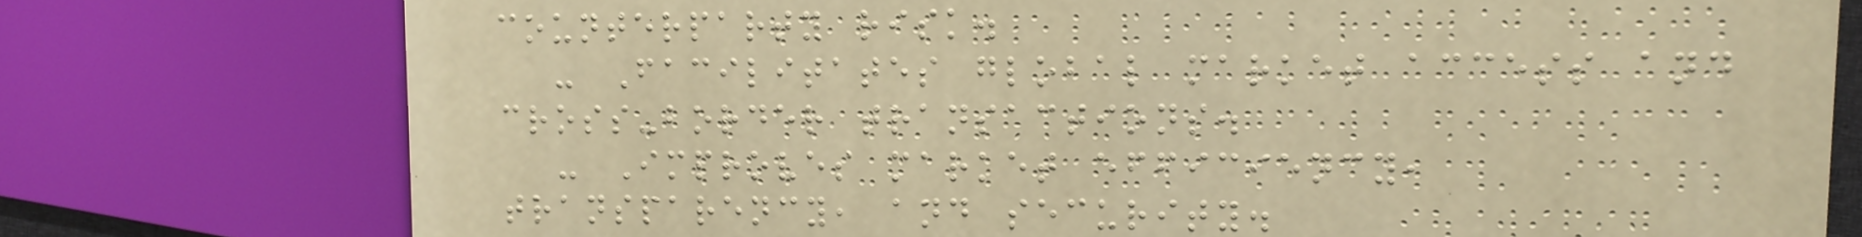counterparty risk.
- Facilitates global market access and
cross-border transactions.
- Improves market efficiency,
transparency, and security.
